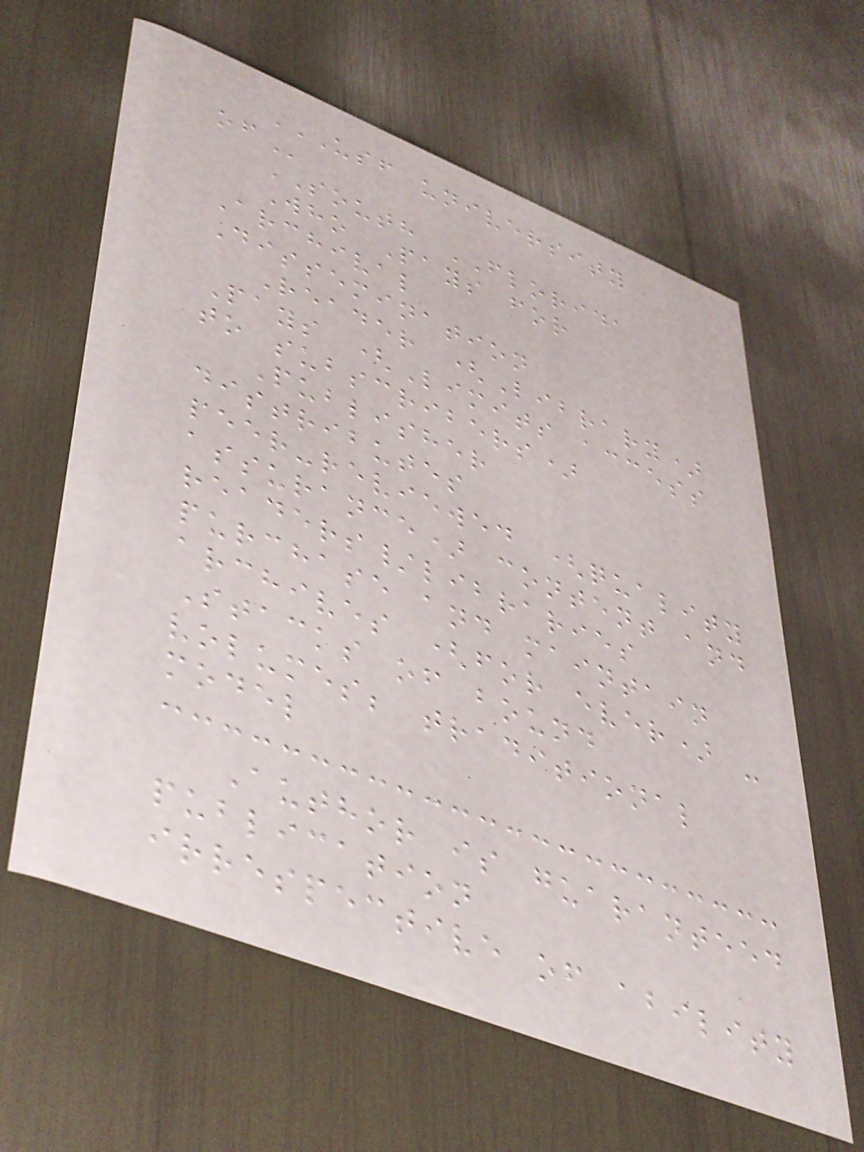USF UNIVERSITY
OF
SOUTH FLORIDA
Who Pays for
Archival
Dissemination
Reader (Library)
Pays (Limits access
to subscribers)
Publisher
distributes
peer-reviewed (quality
assurance) content and
readers/libraries
purchase and maintain
archives (for ever) -
Stacks of bound
volumes; traditional
model
Author is guaranteed
publication
irrespective of ability
